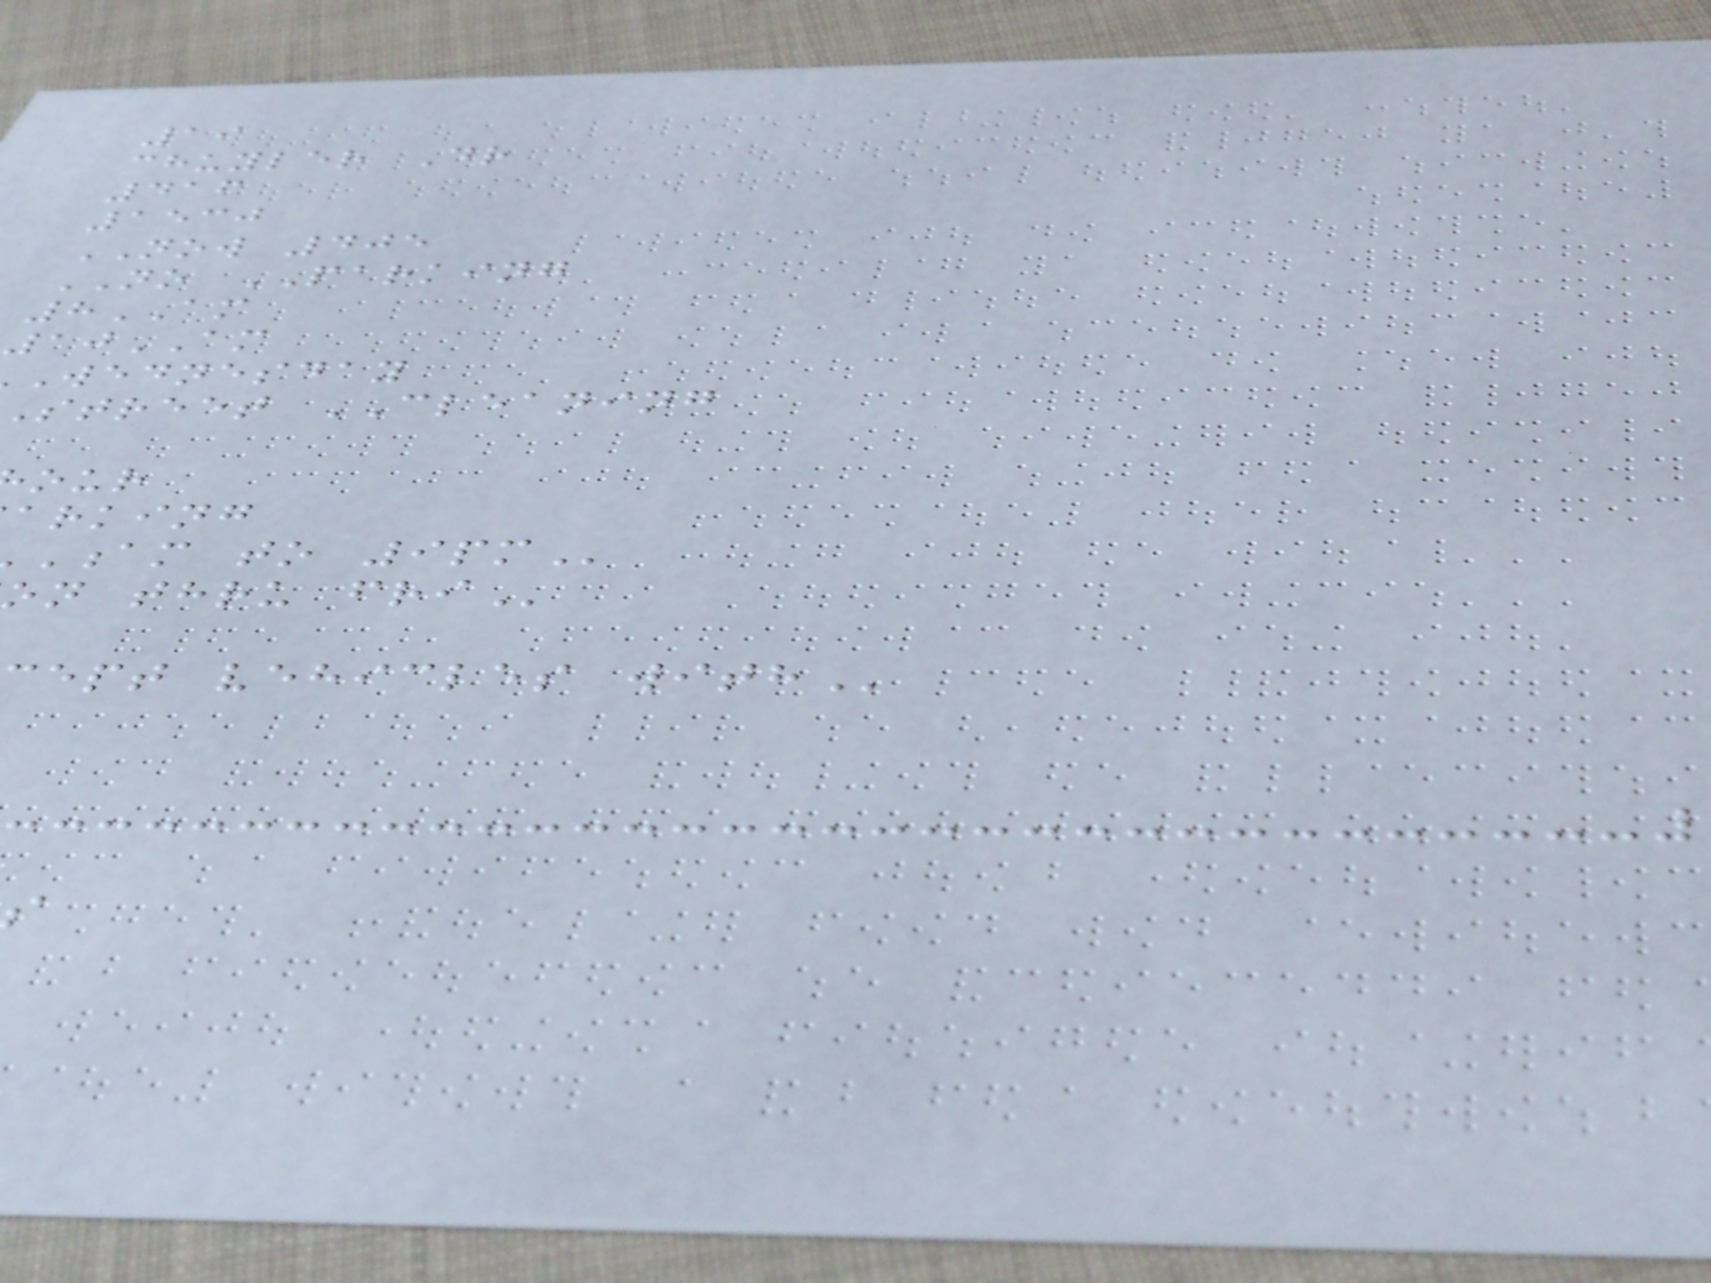19
chuyler Dr
416
1530
NOW 405
NO PARKING
8AM
10AM
wednesday
street CLEANING
arking
am to
on thru
ept vehicles
